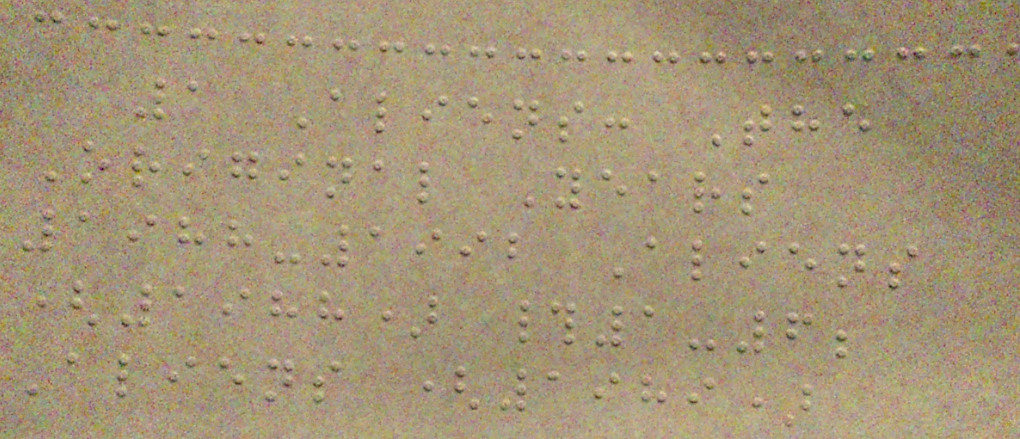1 Aliens: The
Original Years
1988-1992 Aliens
(1988) #1-6;
Aliens (1989)
